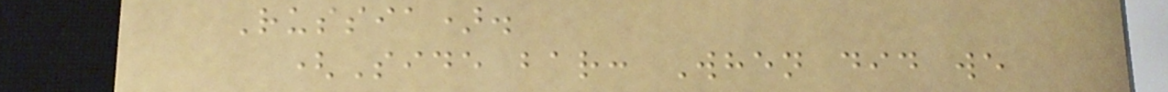Russia).
(Side bar: When did we
